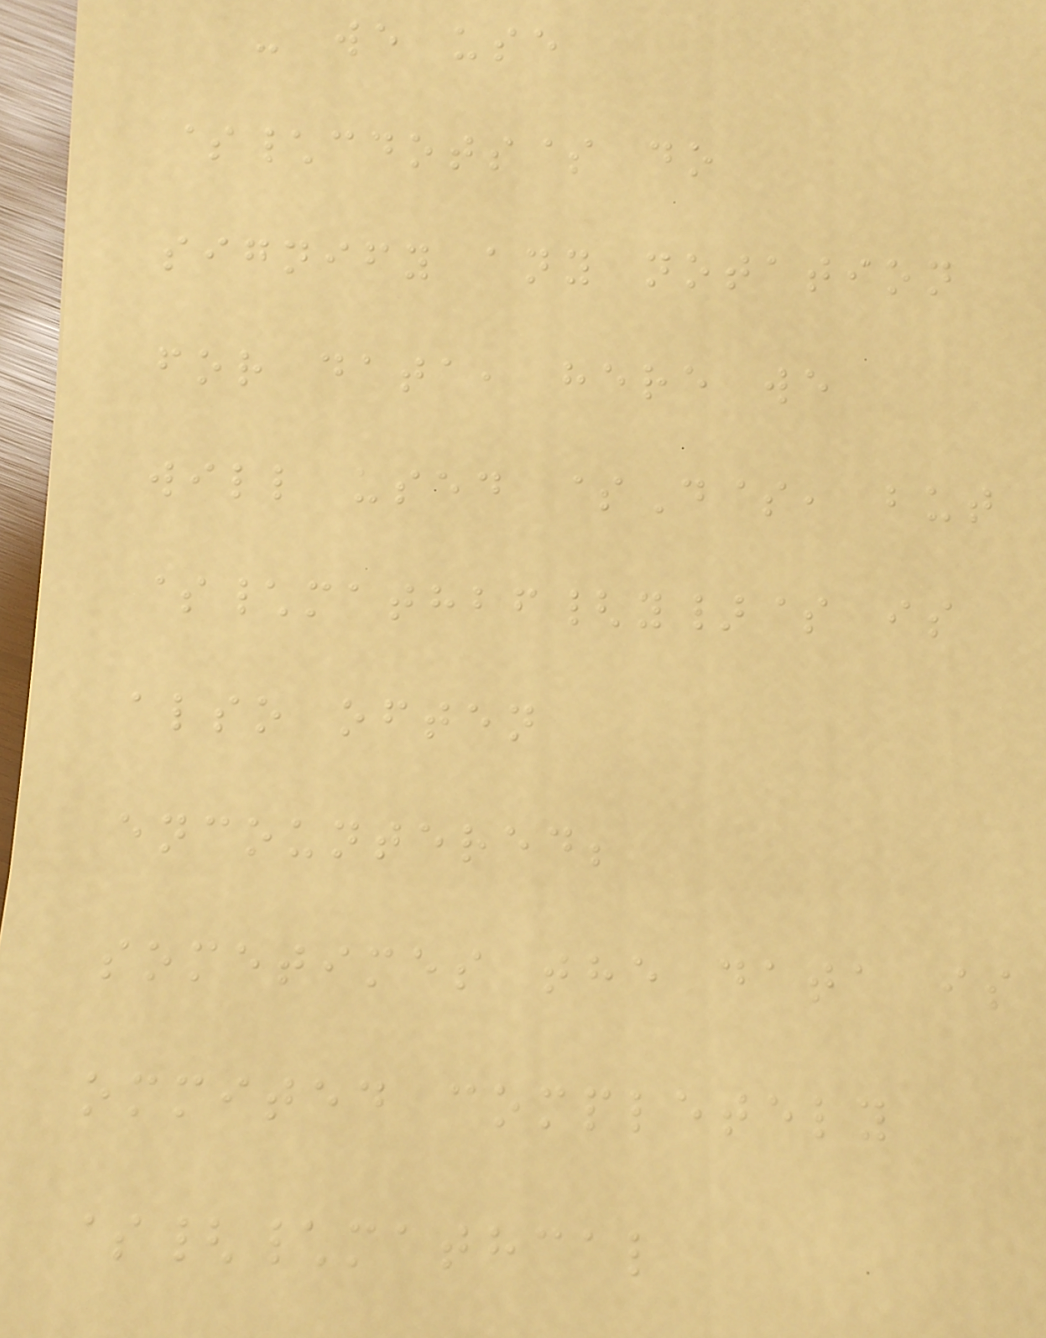- we use
$\cdots$ do
signify any notation
for data, here we
will used $D$, but
$\mathbf{y}$ is
also often
encountered;
sometimes the data is
ommited completely
${\mathcal
